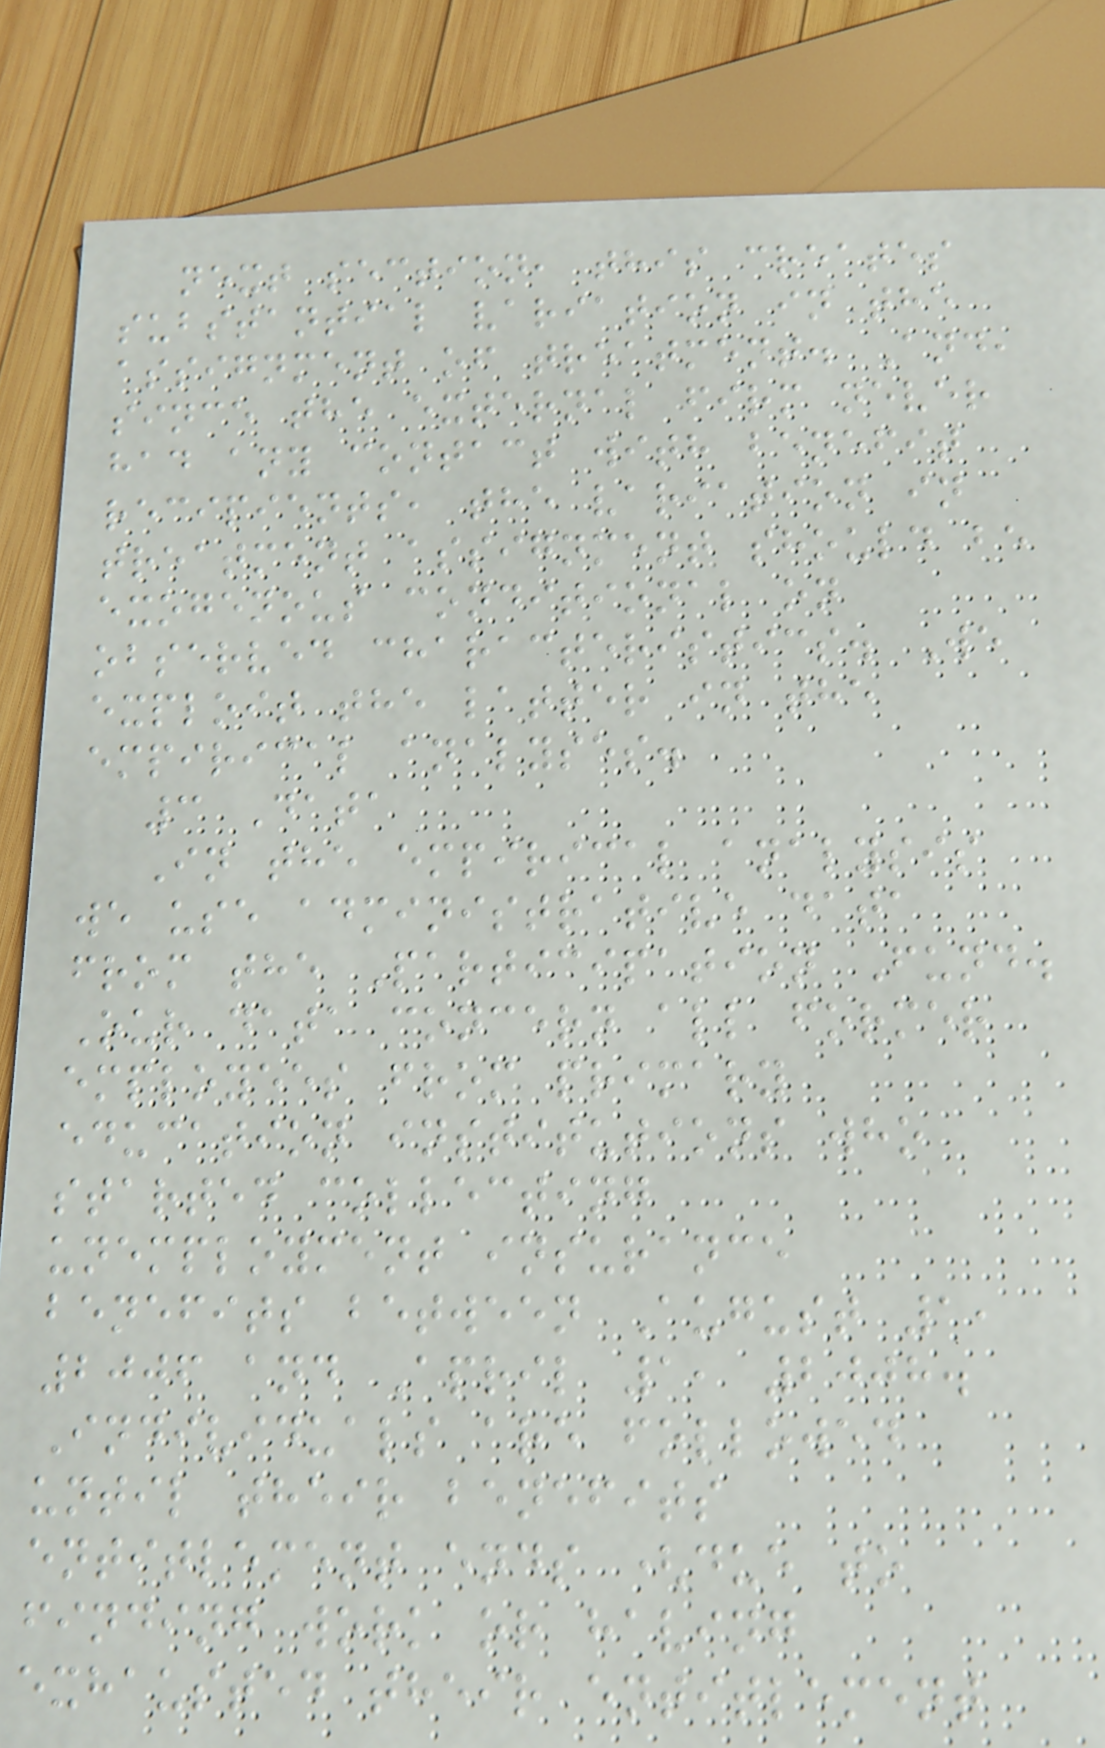next section, this creates
substantial variation in the
assignment of treatment. And,
since the external firm never
had any contact with benefit
recipients, the variation in
treatment assignment should be
exogenous conditional on
observed characteristics. We
exploit the latter in the
empirical analyses.
3 Data
In the empirical analysis
we use administrative data
from the Participation Fund.
Our data concern all former
employees from primary
education institutions who
started collecting
unemployment insurance
benefits between August 1,
2006 and April 1, 2008.
Individuals are followed
until their benefits
entitlement ends (due to
finding work or having
exhausted their entitlement
